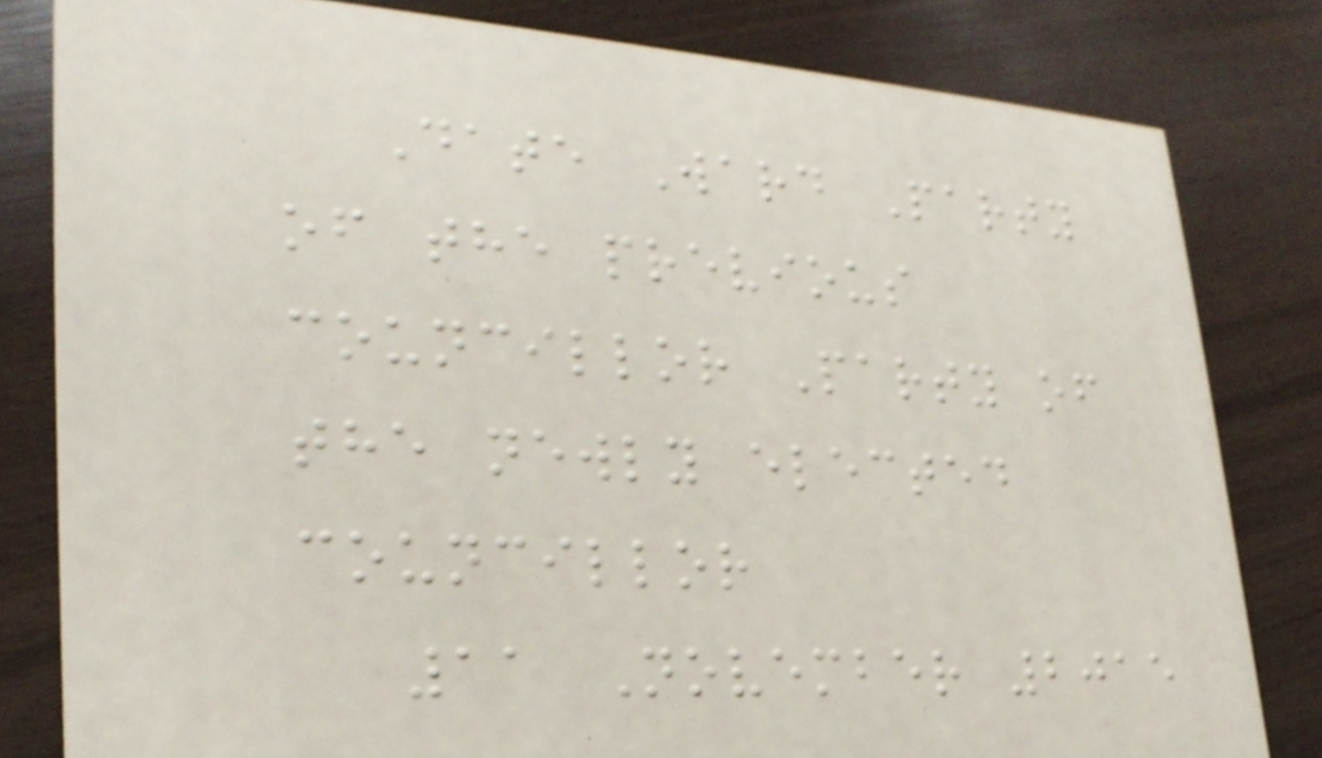Date Ward Party
of the previous
councillor Party of
the newly elected
councillor
11 November 2015
